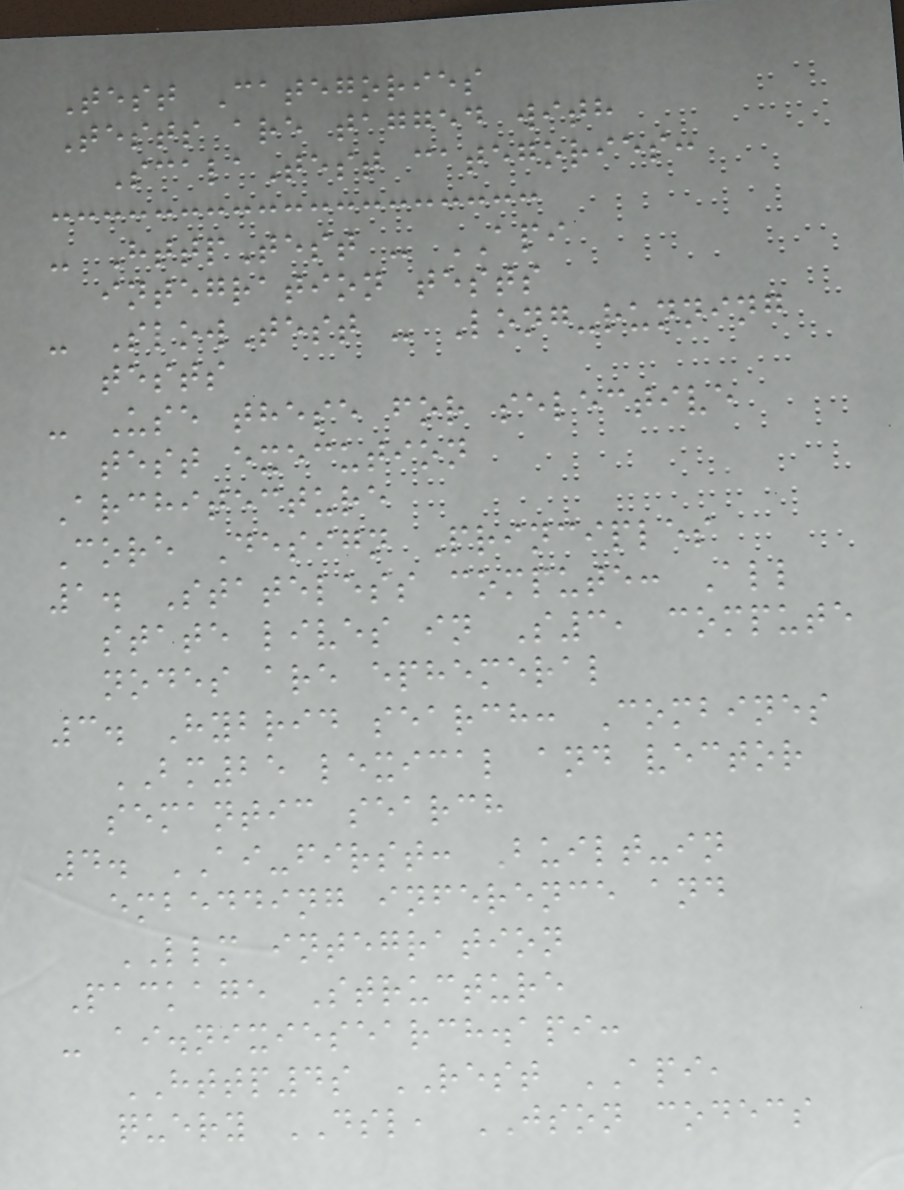Test Categories
Tests are tagged with
ScalaTest categories:
- HttpTest - API
integration tests
- SlowTest - Long-running
tests
- Use these for selective
test execution
Architecture
Core Design Principles
1. Stateless compute: All
state lives in S3, compute
nodes are ephemeral
3. Hybrid search: Combines
BM25 lexical and vector
semantic search
4. AI-first: Built-in
embedding inference and
LLM integration
Package Structure
- ai.nixiesearch.api:
HTTP4s REST API,
query DSL, JSON codecs
